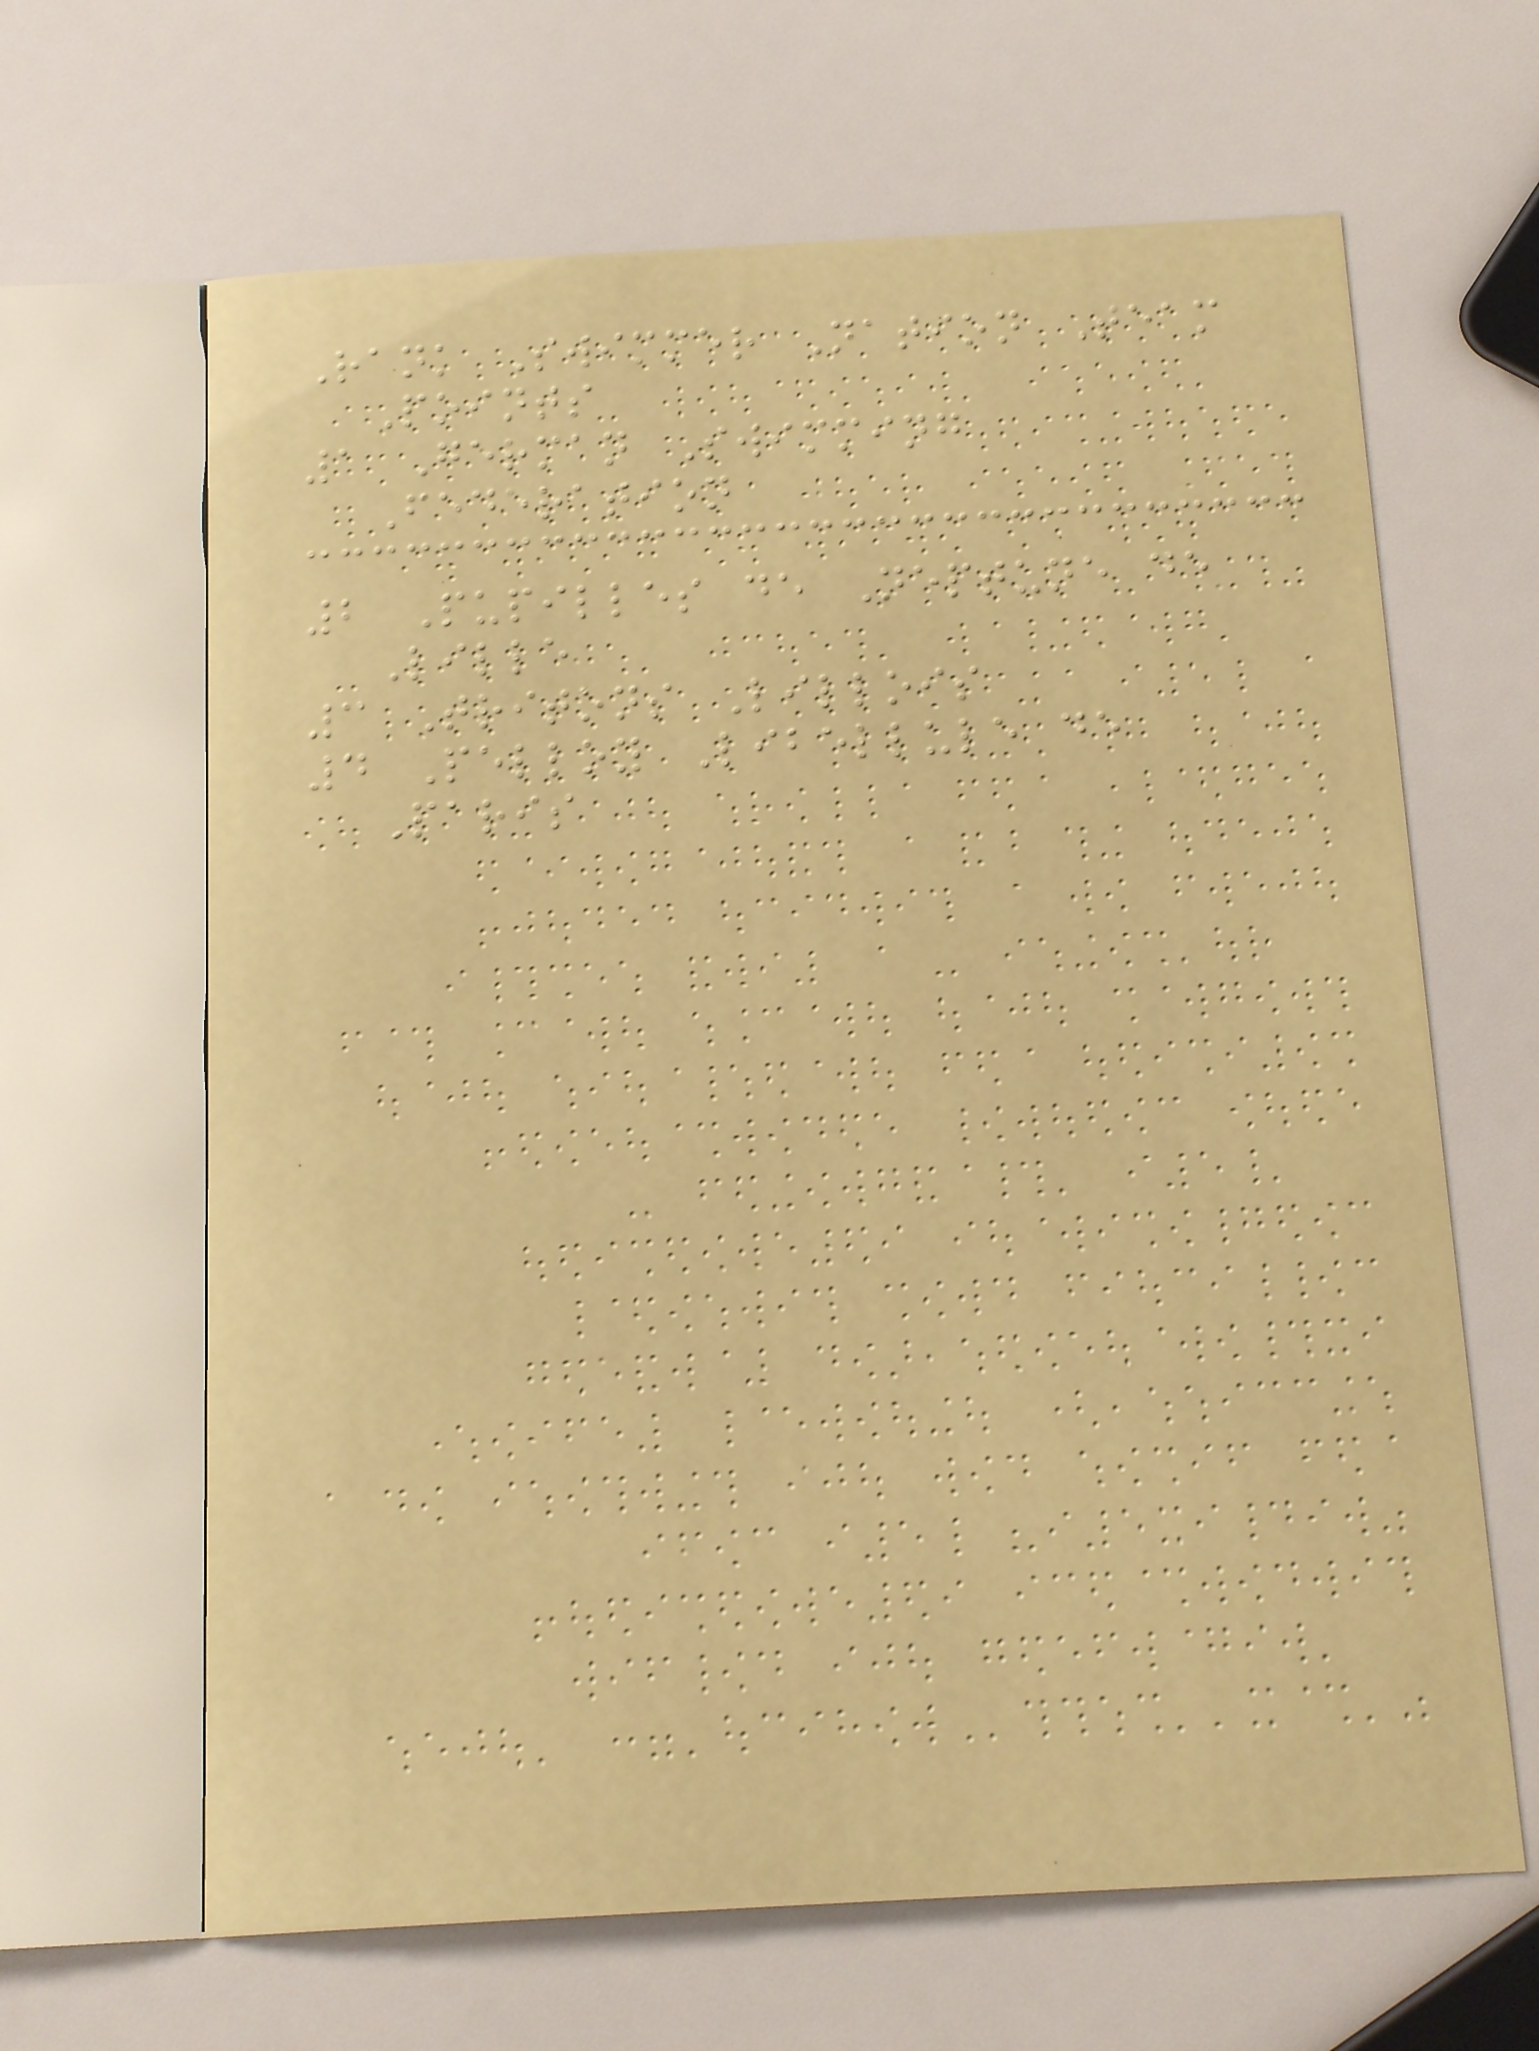Rank Swimmer Nation Team
Points
1 German Swimming
Federation
2 Pupilles de Neptune de
Lille
3 Tritons Lillois
4 Pelloy Libellule de
Paris
